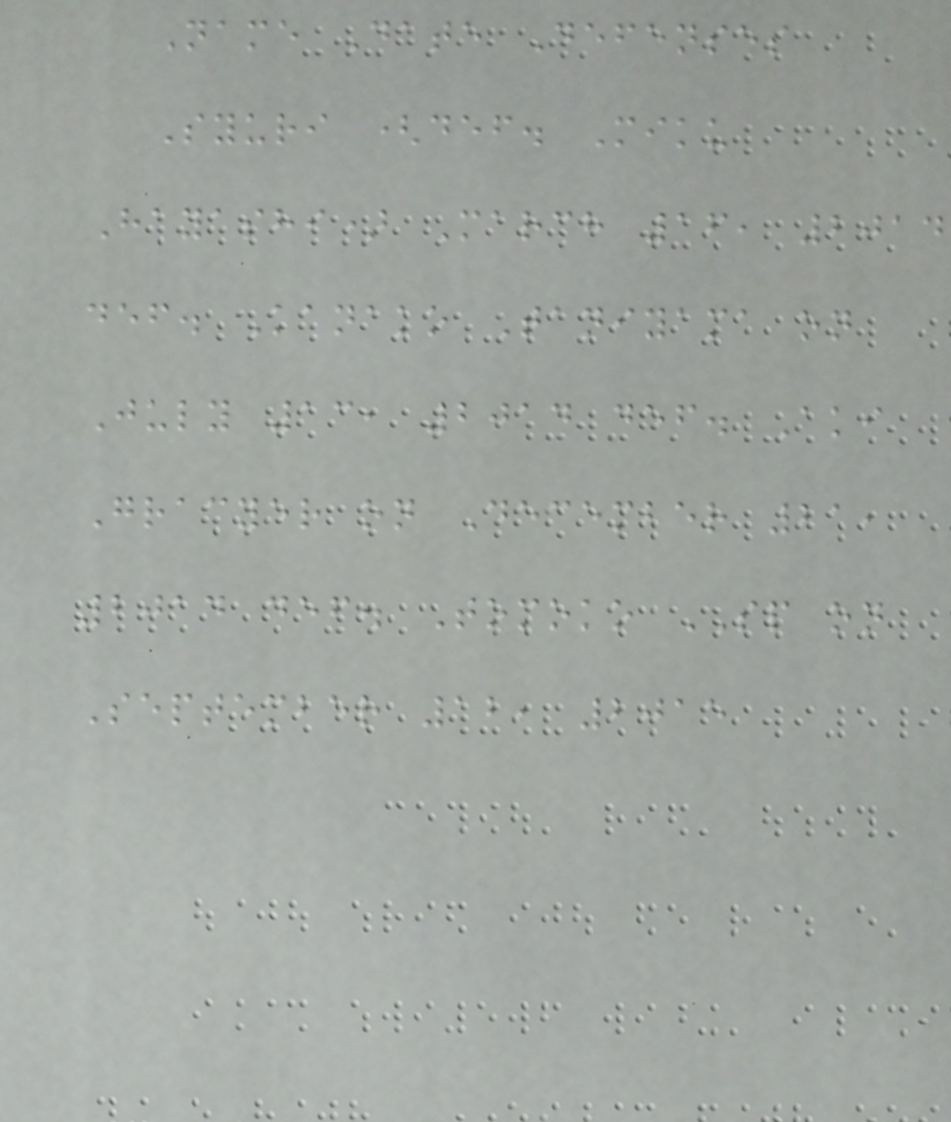Name Date Defenses
Syuri (def. Miku
Hayashi) March 16, 2014
def. Kanako Taniyama on
July 13, 2014 def. Aki
Gracyer on December 21,
2014 def. Tomoko SP on
September 12, 2015
